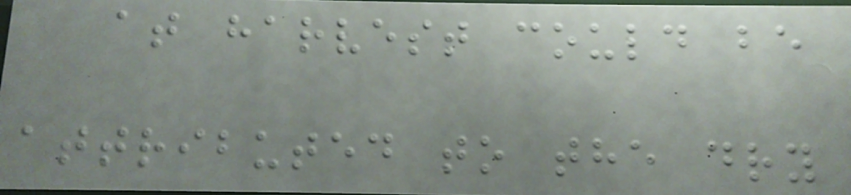at harvest could be
attributed to the dry
